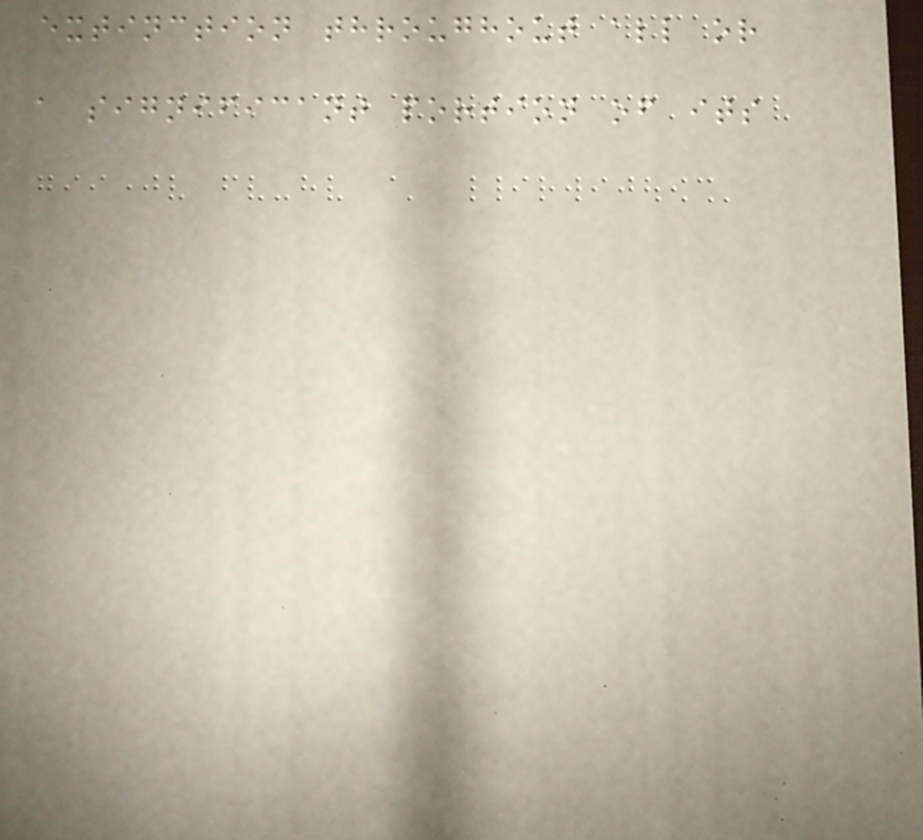extinction throughout all or
a significant portion of its
